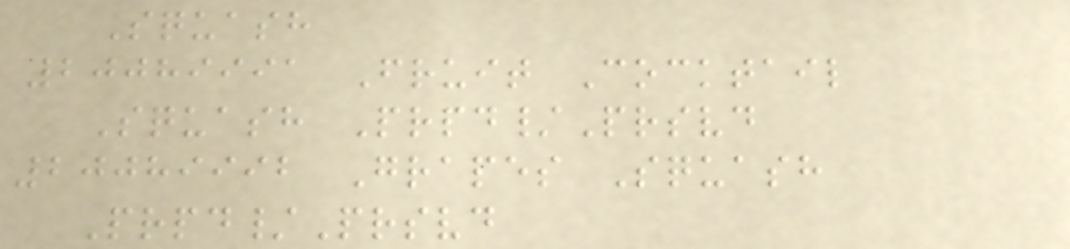Squash
20089991 Fruit Cocktail
Squash Prpd/Prsvd
20089992 Grapes Squash
Prpd/Prsvd
